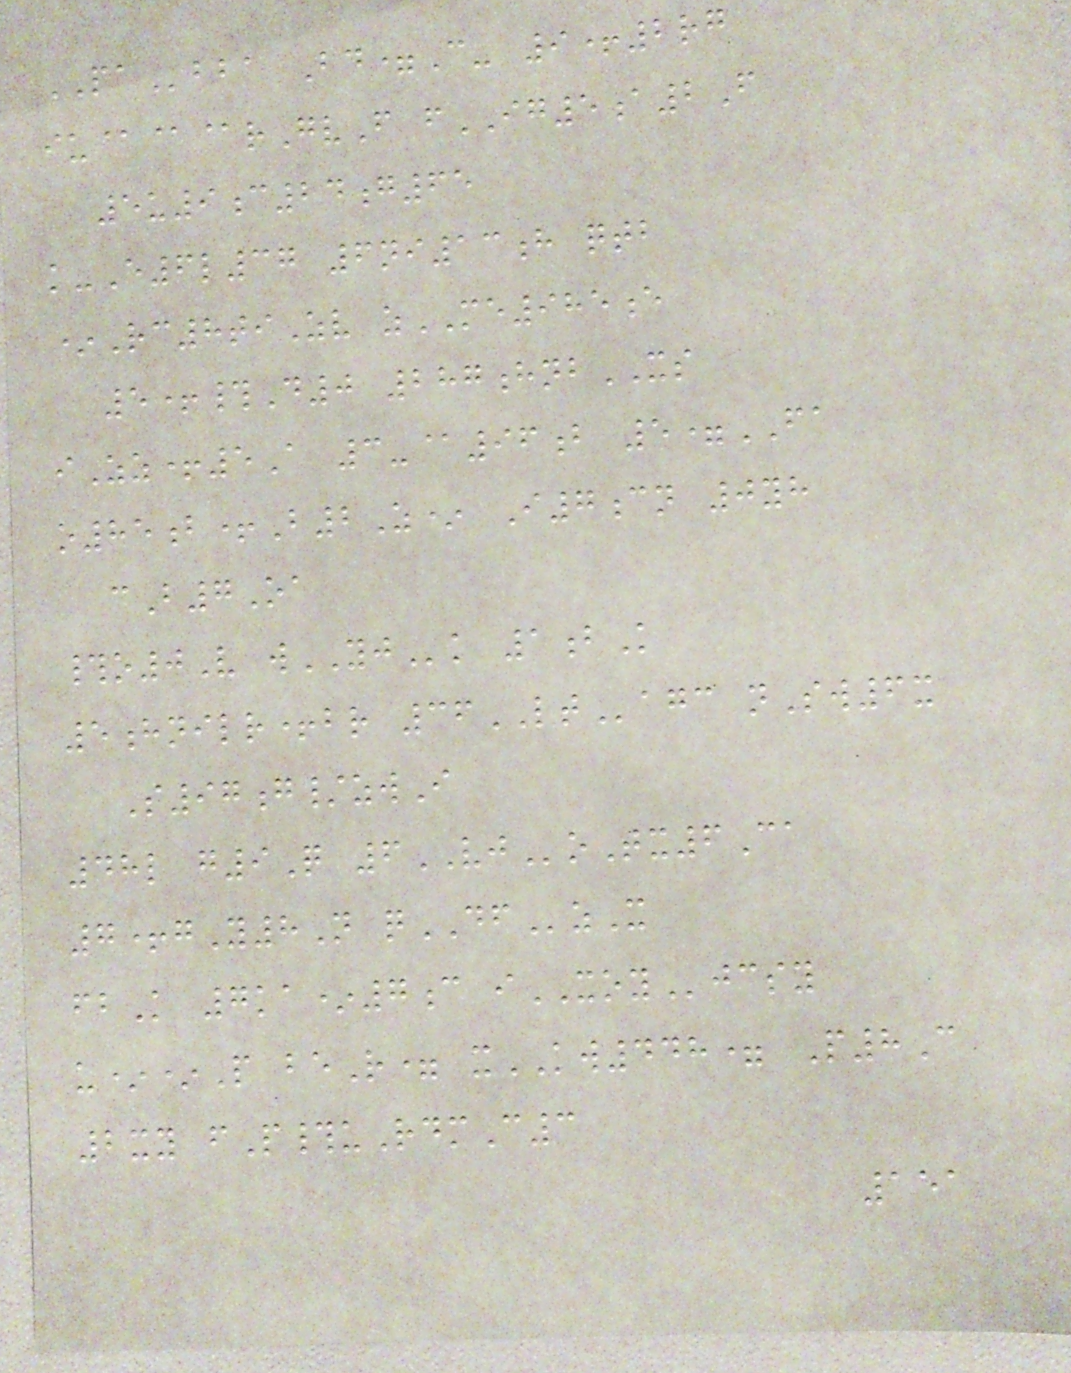PAbba Bd=C- 9+2rg
iu@@@rGvF fIG5a2F
5u9c24g65
k-E6l37 6ni13h qtb
*Rc8tiZv zME985e
5+#D0 287hnbXS
iZz+5A 3-@96b 5=FA
o85b+B2Z* I7cn 0yh
cB7Oa
#o0V wYJk 1bK
5hnilr+br 36LTagc nSw6x
S97g/zwI
48l g9Q 6VJoTx6Ca
7+gY8N qDFzX
fbK 7ka*7c iXOYjcsy
u**P beR= xKW448= P8C
2xy fP#uRdmC3
151
